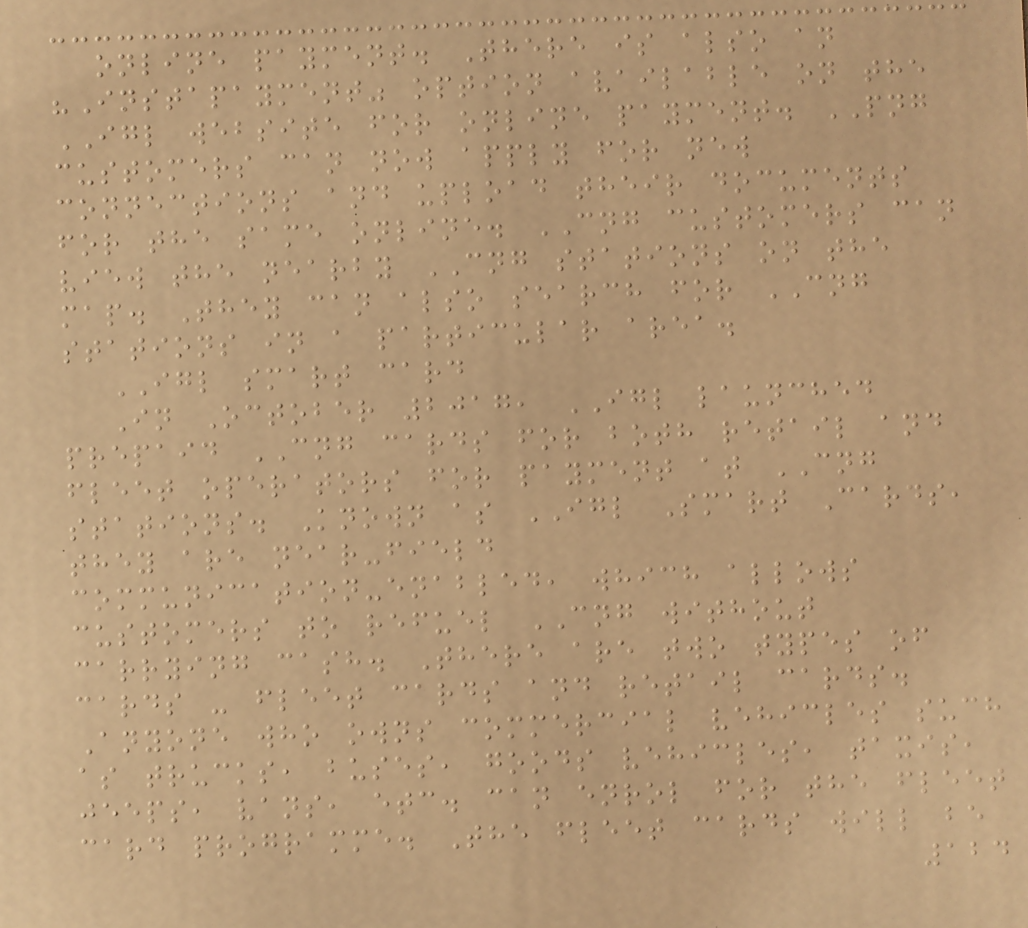online payment. There is also an
"Instapayment" option available on the
IGL website for online payment. PNG
customers can now apply for new
connections and upload their documents
for the same online. CNG customers can
view the nearby CNG stations on the
map. They can also search for CNG
stations in a particular area.
IGL smart card
In October 2017, IGL launched
prepaid CNG cards for both retail and
fleet operators for payment at CNG
stations. Known as IGL Smart Cards,
they are near-field
communication-enabled, which allows
customers to refuel CNG without
carrying cash. There are two types of
cards - fleet cards and retail cards.
Anyone who owns commercial vehicles such
as trucks, buses, goods vehicles, taxis,
jeeps, vans, etc. can enrol for the fleet
card programme. The fleet cards will be
124
